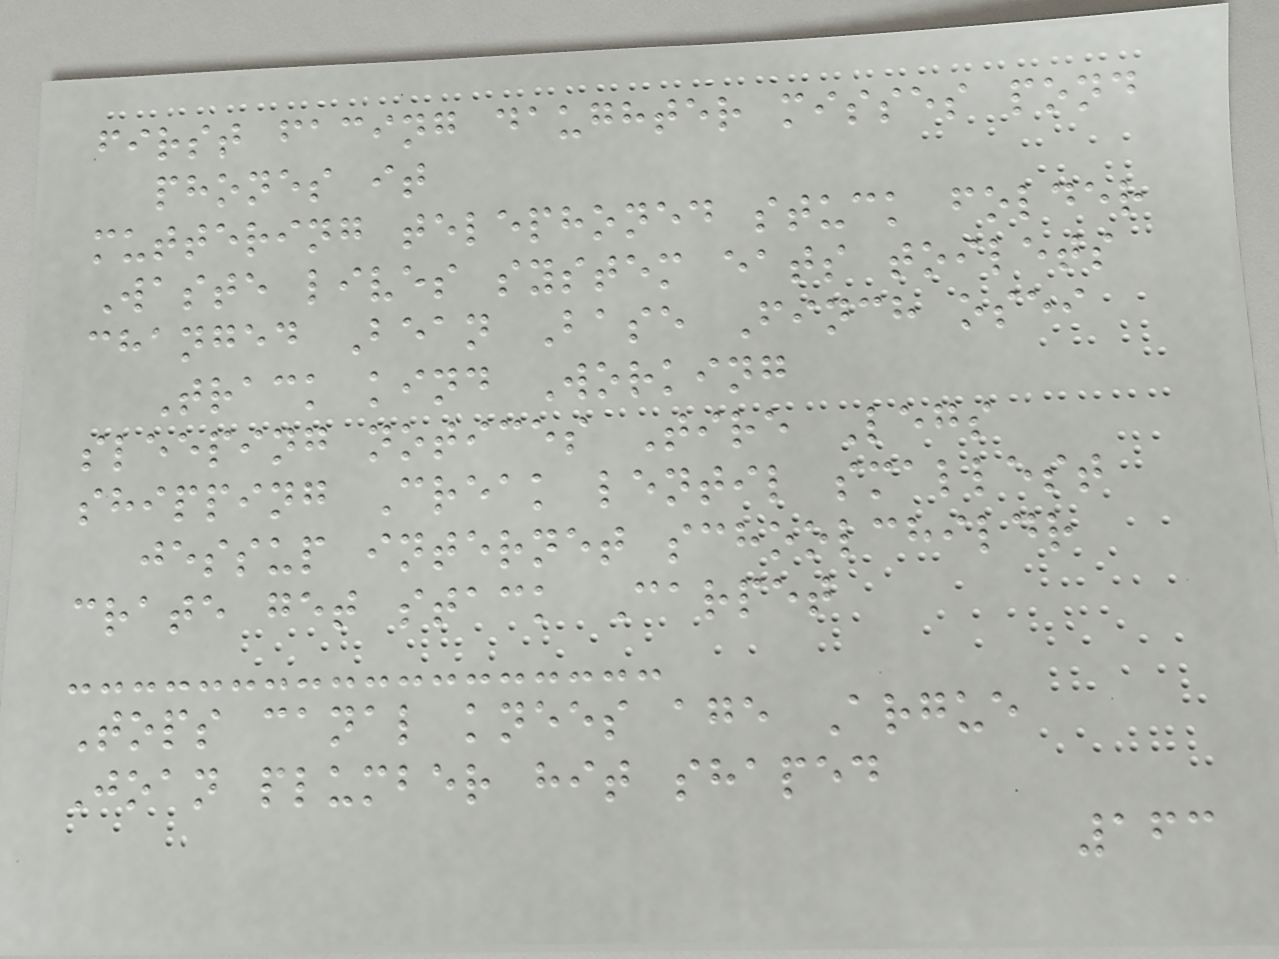first facing daughter misses pond
phones it
muttering telephoned stuck folder
Waste lives system eats toilets
changed Bean Base Finch osei
Track kind Working
sleeping notices Tire Legs
shipping Creak lentil smallest
jessup internet schoolchildr
crate get stack Carpet
Tops canal knees age Argue
Joan plumber hit shaped
163
